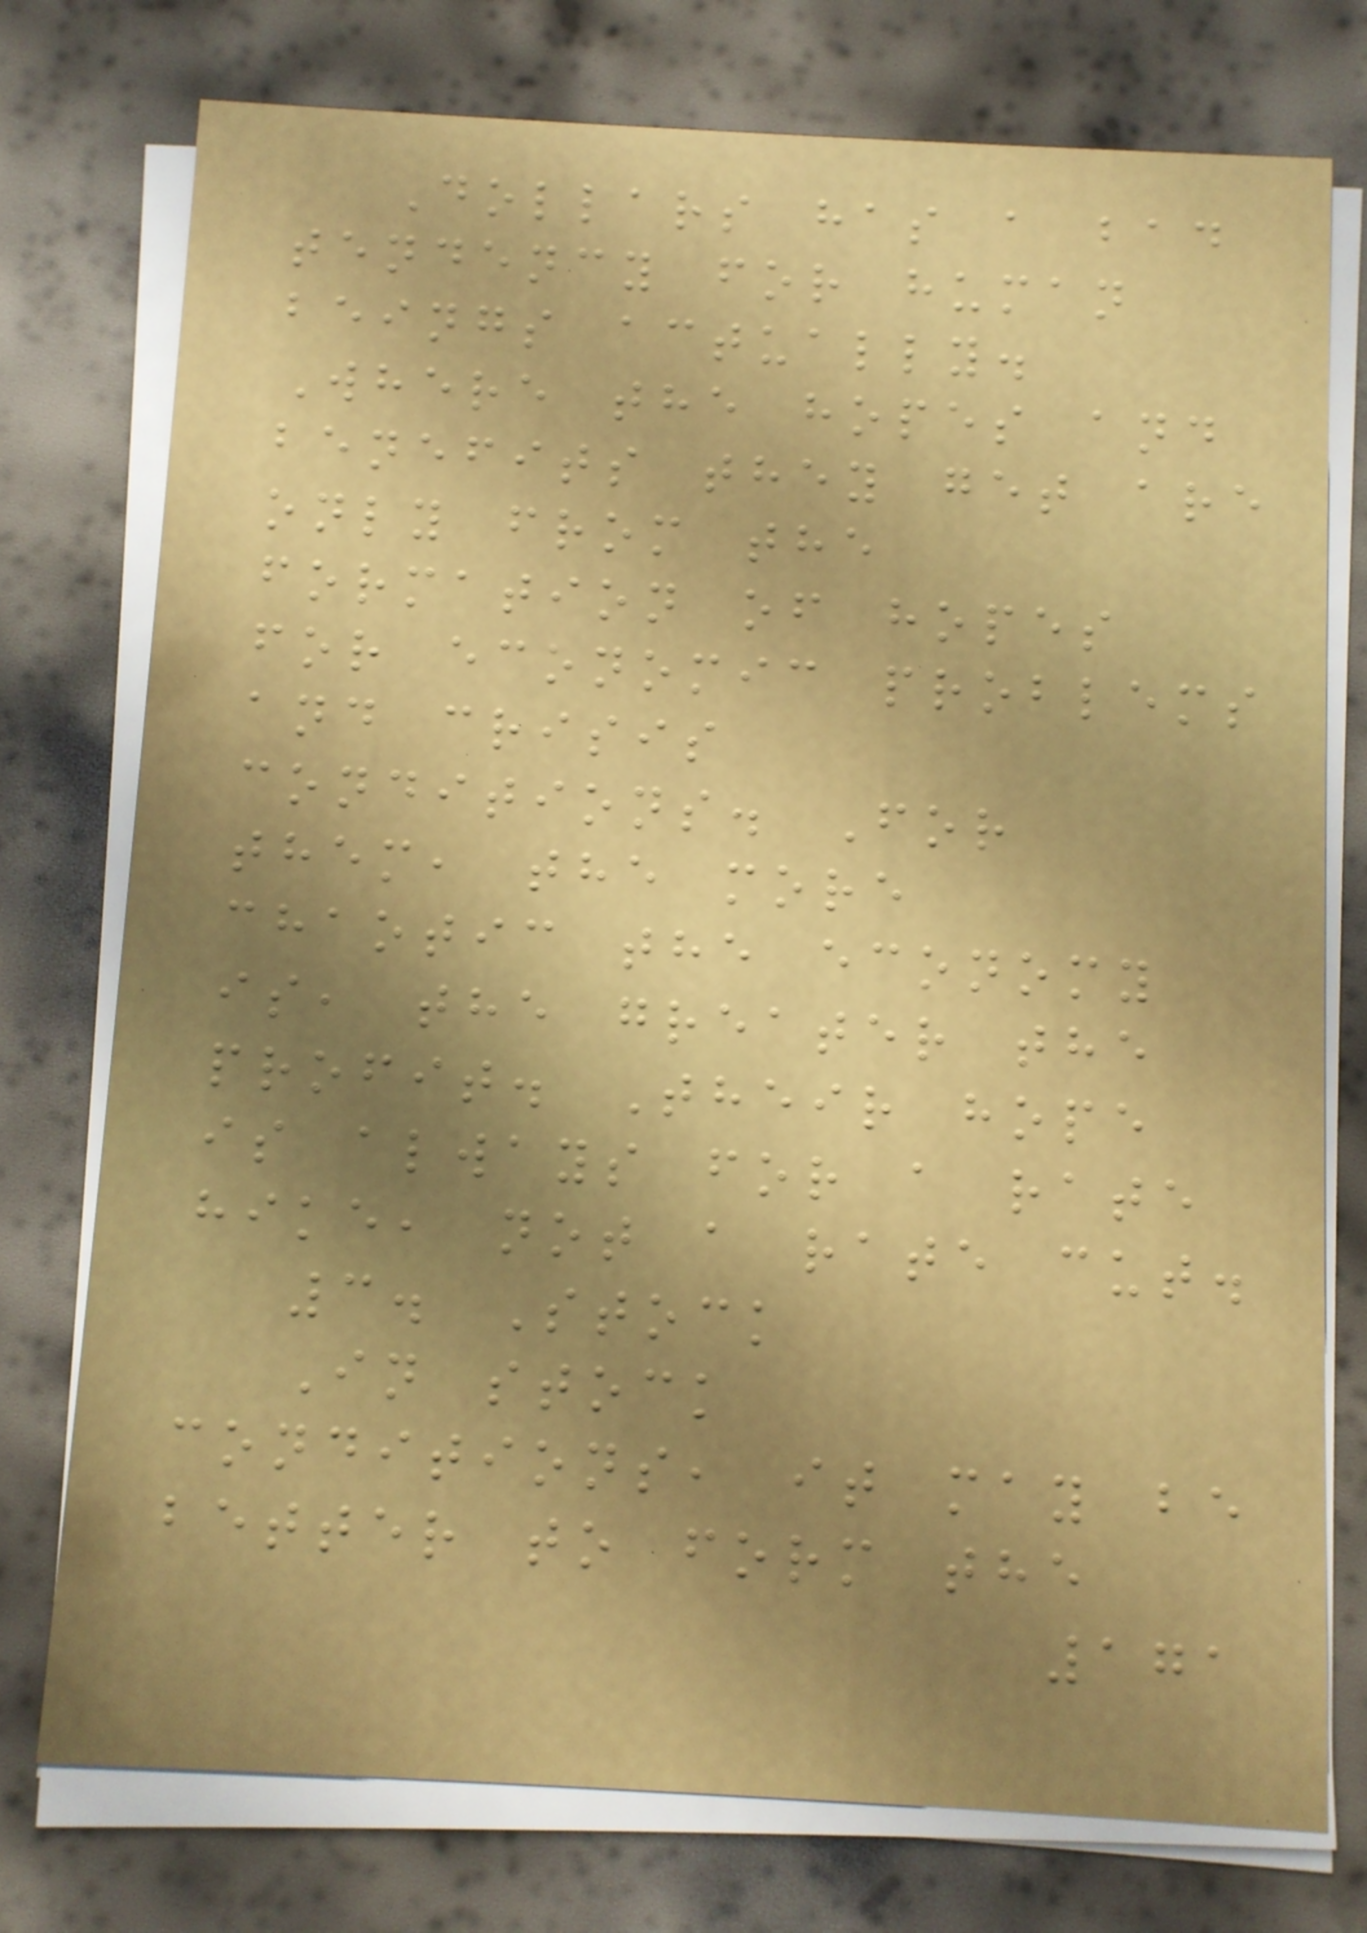Dollars has a bad
tendency for human
beings actually.
Where the hopes and
benefits they get are
only from the
formation of hopes
for economic problems
and crisis
conditions. For
them, the more
chaotic the economy
is, the greater the
profit. Their hope
is always for a rate
hike, not a rate cut.
3. Stock
In stock
conditions, it may be
better to form the
171
